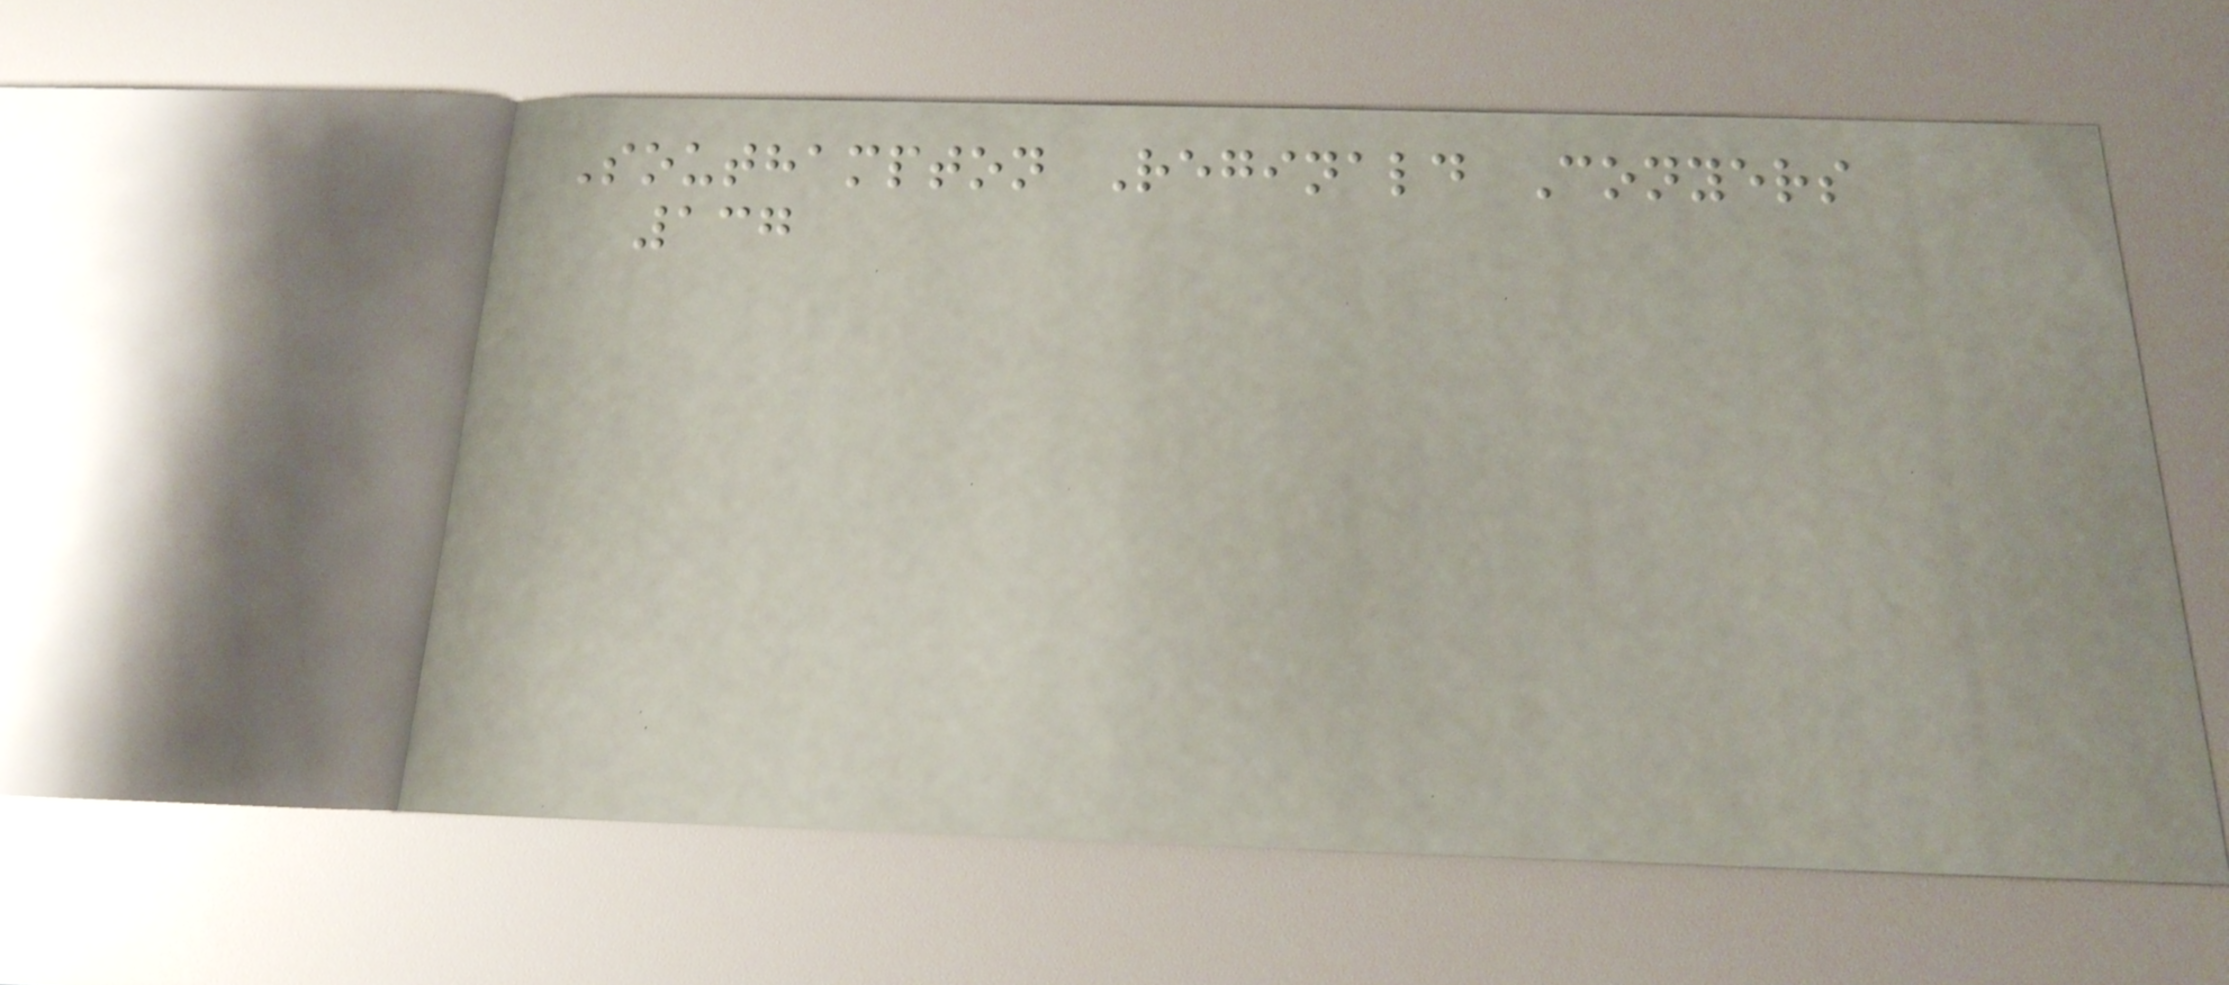Southampton Reginald Conyers
137
